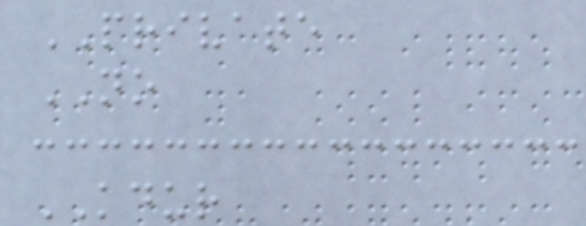PRIVATE
NO
KDUR
